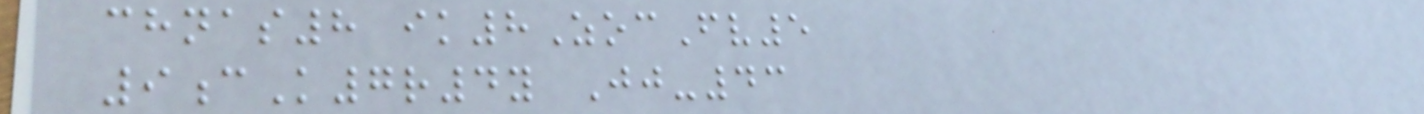chnas8 ik8ZocFv5
9cK7r4y Jj-43
